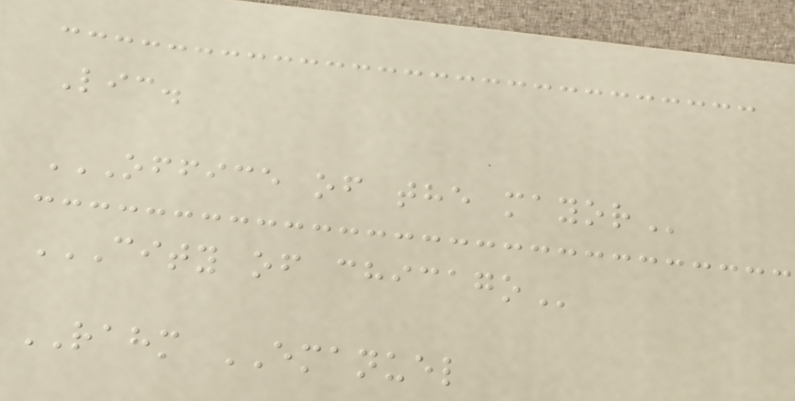Lic.
OFFICE OF THE MAYOR
CITY OF CHICAGO
RAHM EMANUEL
